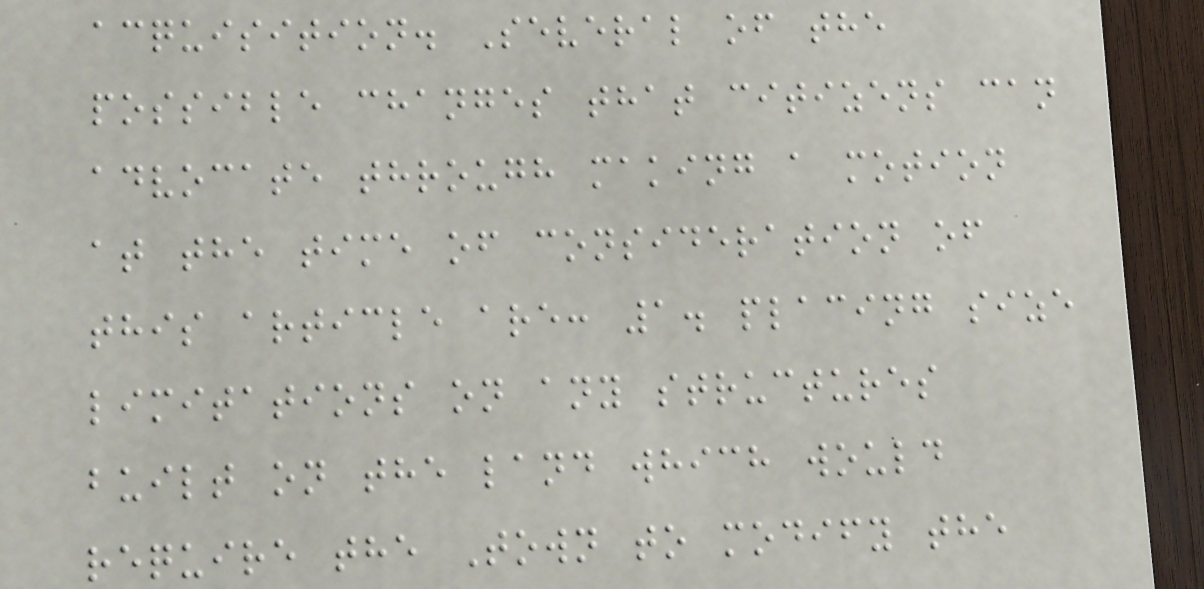acquisition. Several of the
possible changes that citizens can
advocate through making a motion
at the time of consideration of
this article are: 1. placing size
limitations on any structures
built on the land which would
require the Town to modify the
